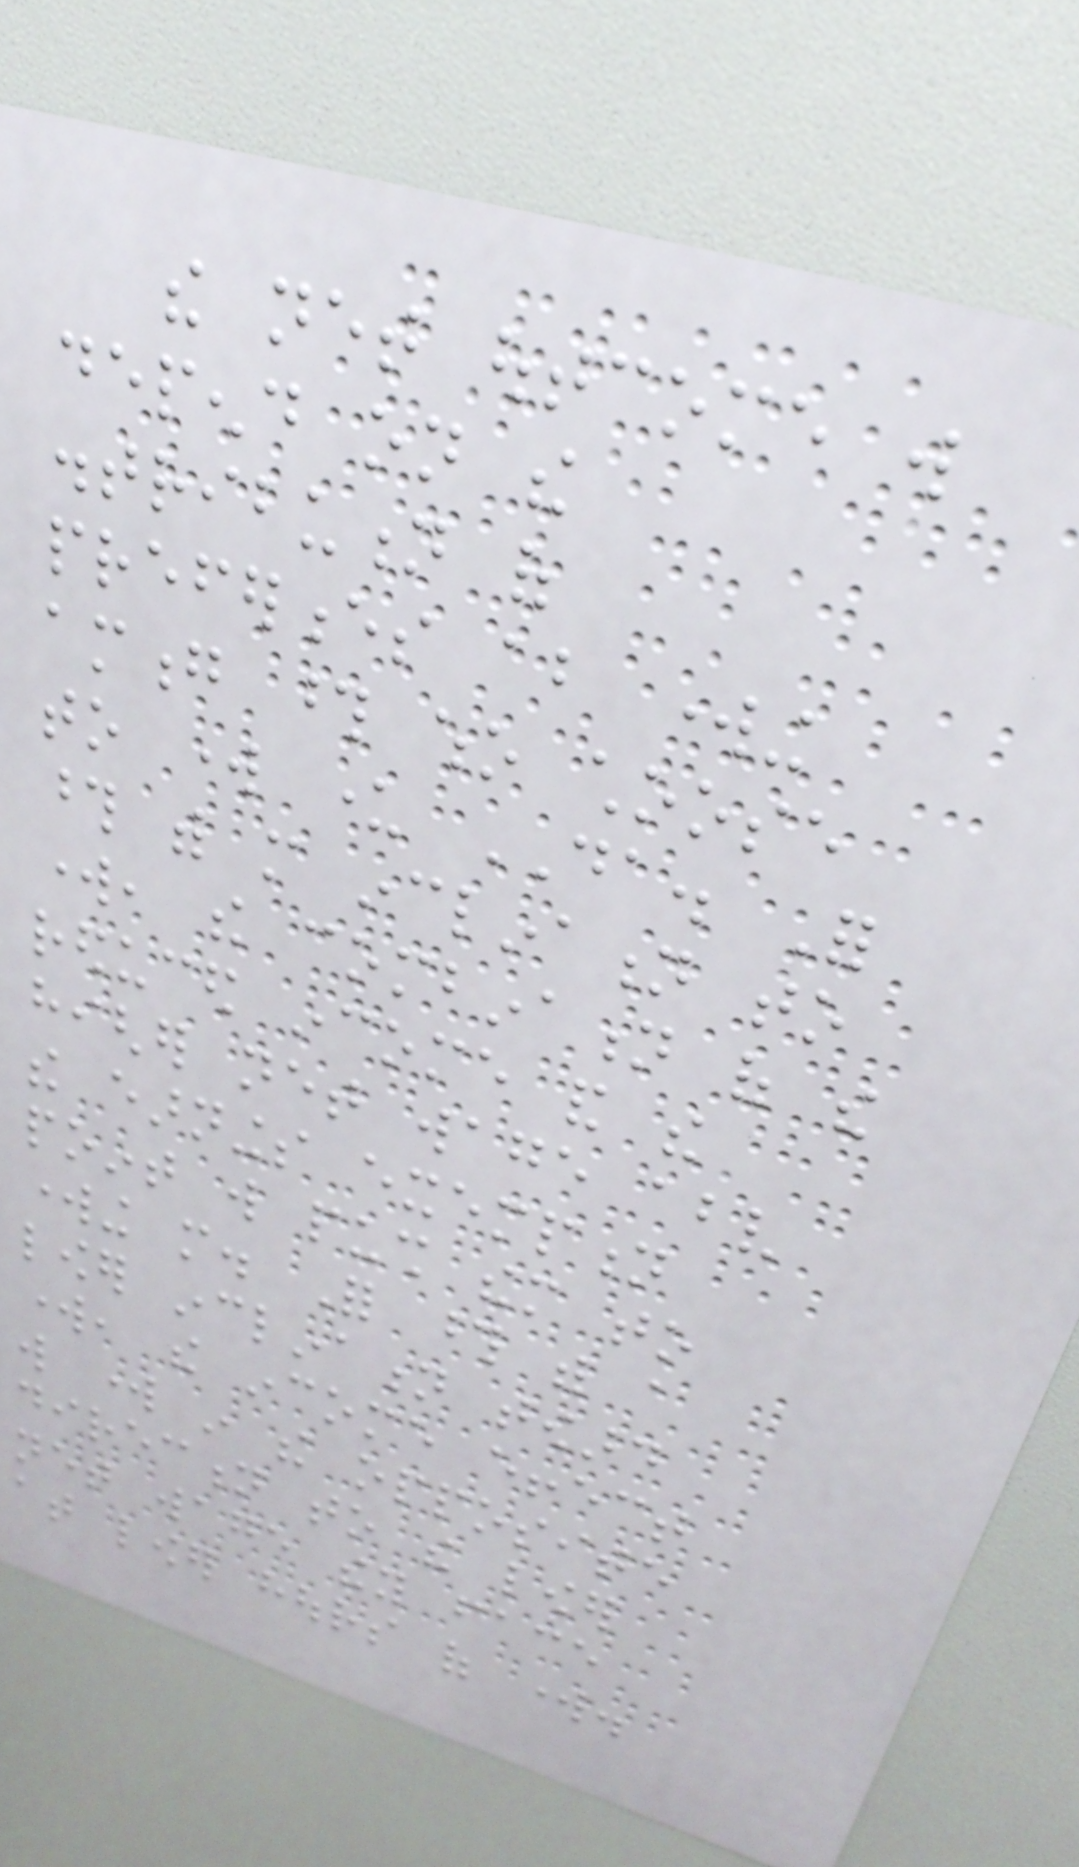the net outcome will
depend on the
distribution of
preferences about working
among those who choose
to work under DA. For
those with more inclination to
work, the combination of the
reduced income and the
higher net wage above
the earnings exemption
point will push them to
working more. For those with a
lower inclination toward
work, the income effect
will work in the opposite
direction to the lower
net wage they face
at lower hours of work.
